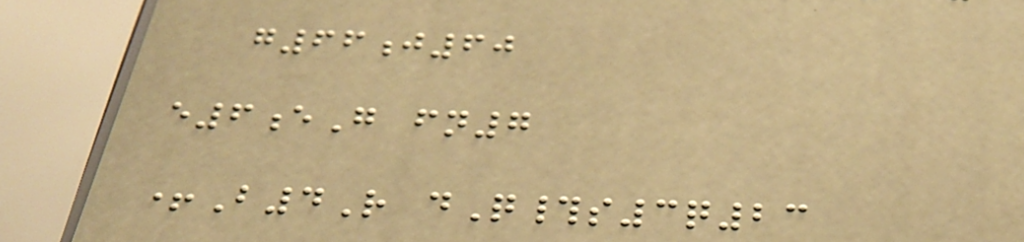g66j60
e6eG fn7
+B4R dQ#s3q23
